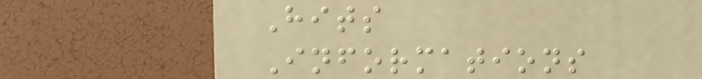Hits
Informations
